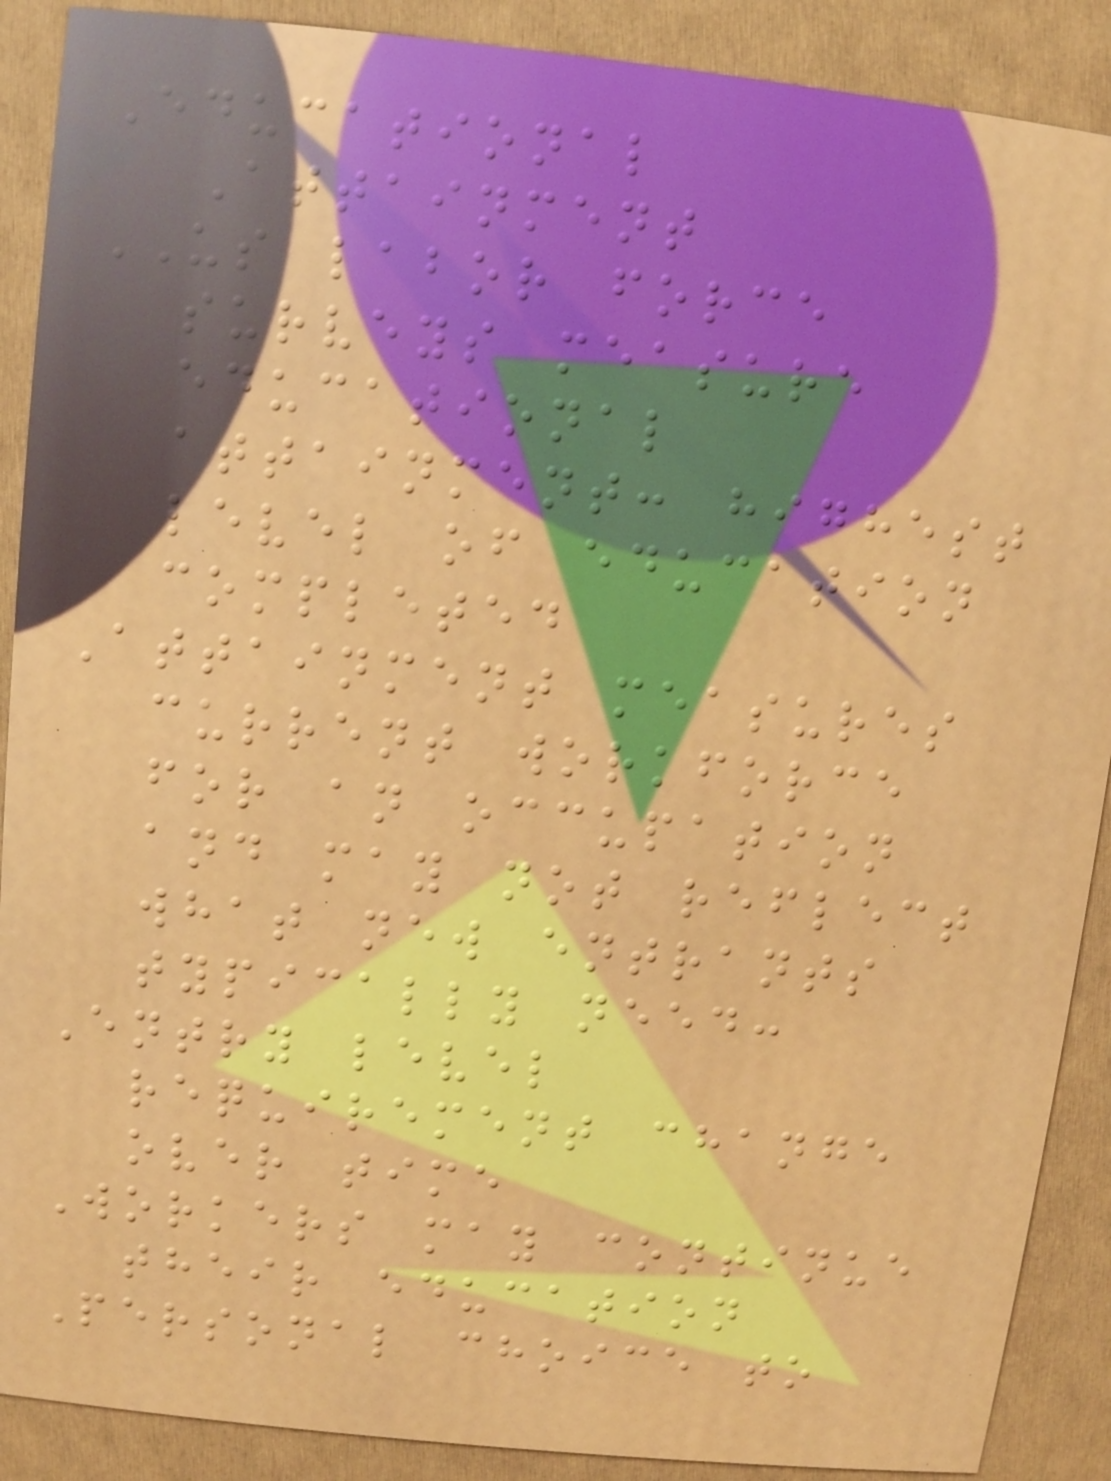Educational
Attainment
US labor force
surveys measure
educational
attainment: highest
level of education
completed
Attainment measures
current workforce
for an occupation
and may not reflect
what new entrants
typically need:
Entry level
requirement change
over time
Workers may continue
their education
Personal choice to
